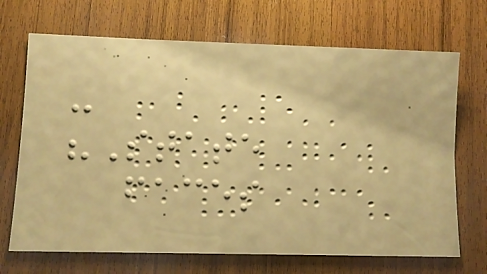-
"State
faces
